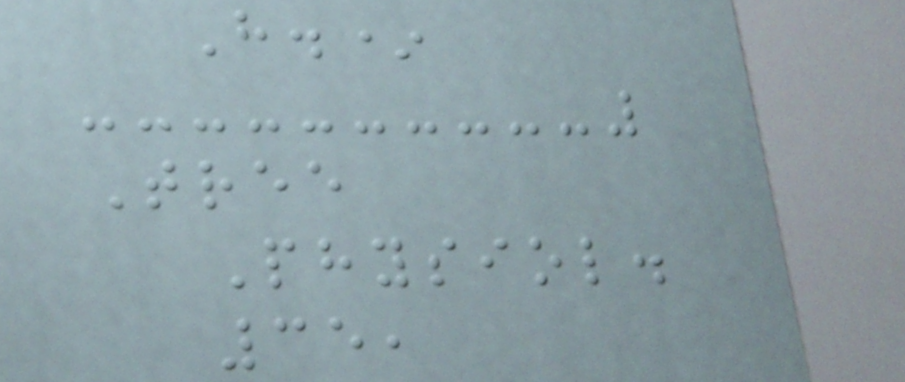H.*
Tree
Physiol.
35,
